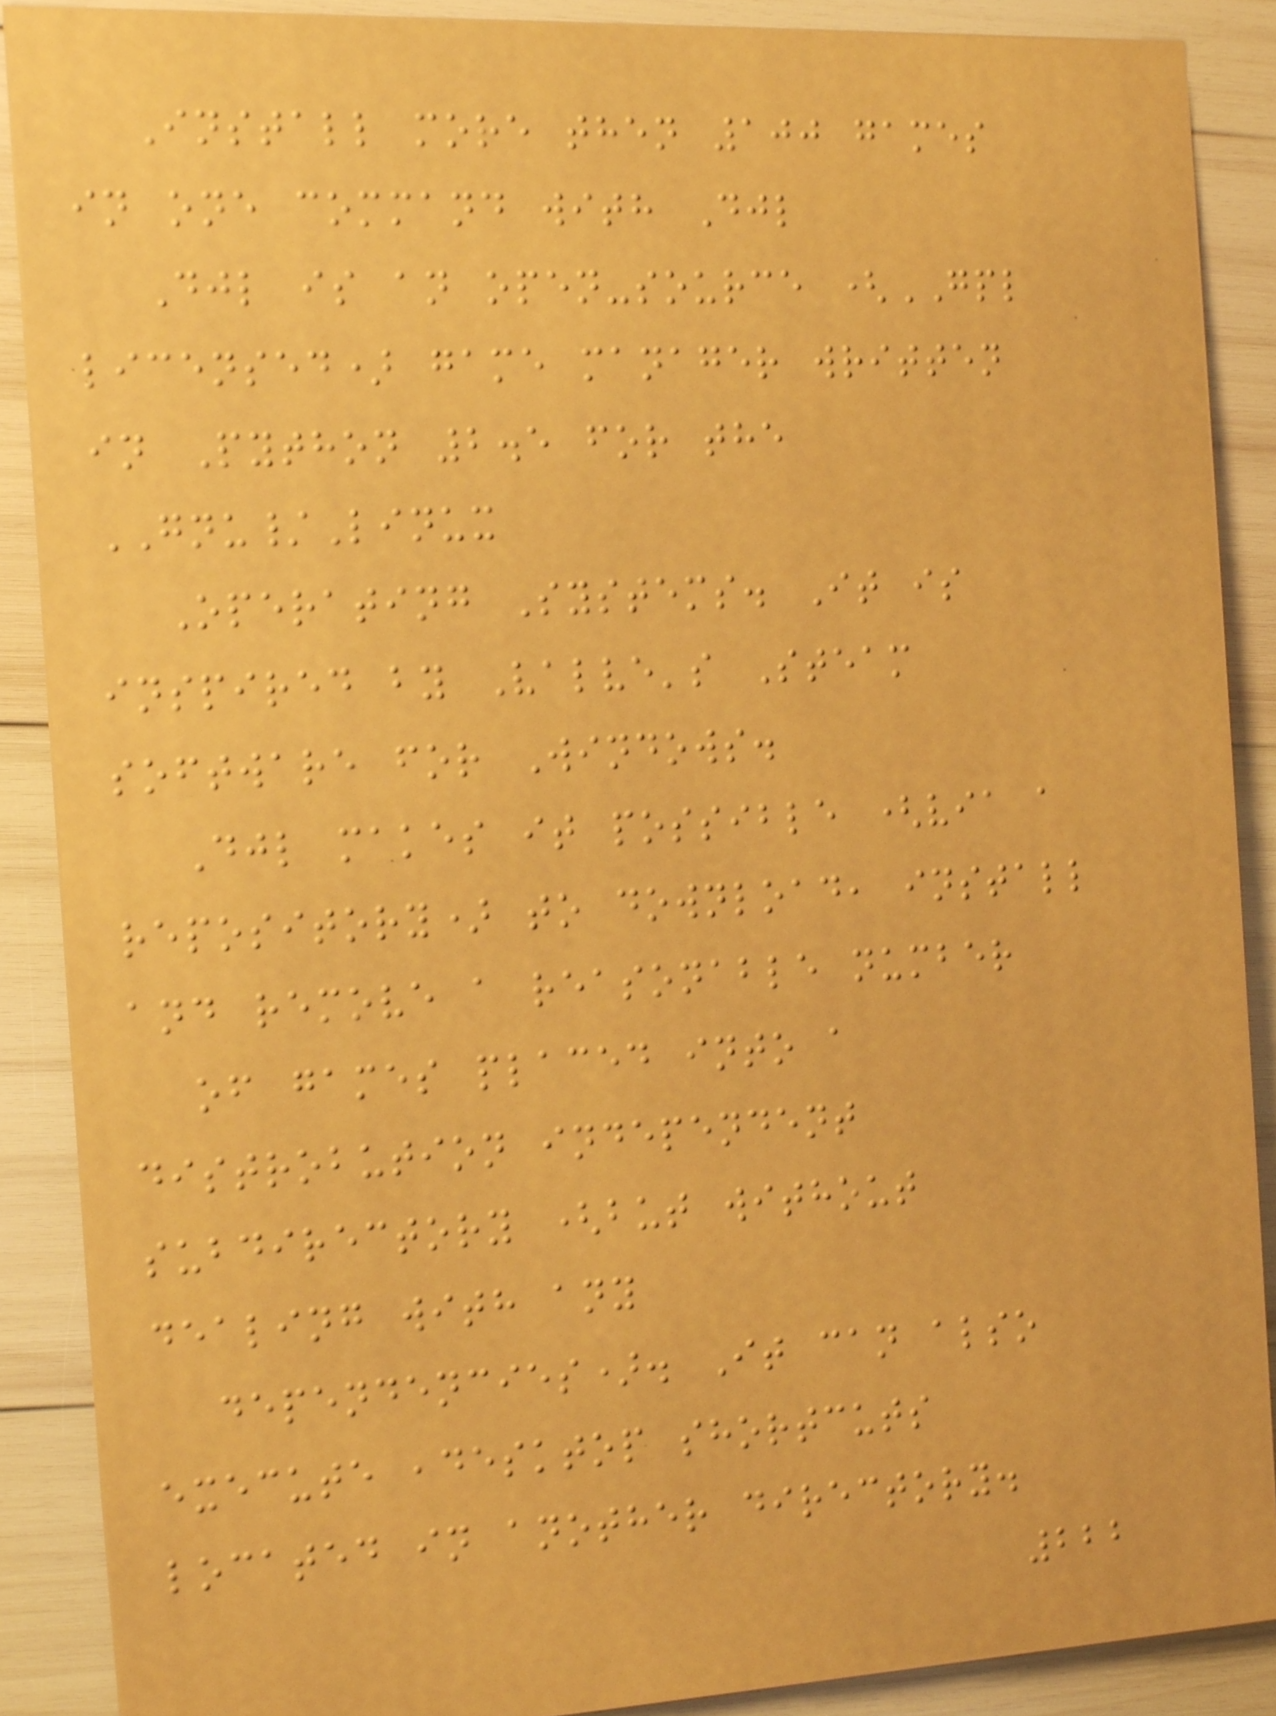Install more then 100 games
in one command with Djl
Djl is an open-source (GPL
licensed) game manager written
in Python 2.5 for the
GNU/Linux
Operating Systems. It is
inspired by Valve's Steam
software for Windows.
Djl makes it possible (via a
repository) to download, install
and remove a reasonable number
of games placed into a
distrobution independent
subdirectory (but without
dealing with any
dependencies). It can also
execute ,desktop shortcuts
located in another directory.
222
